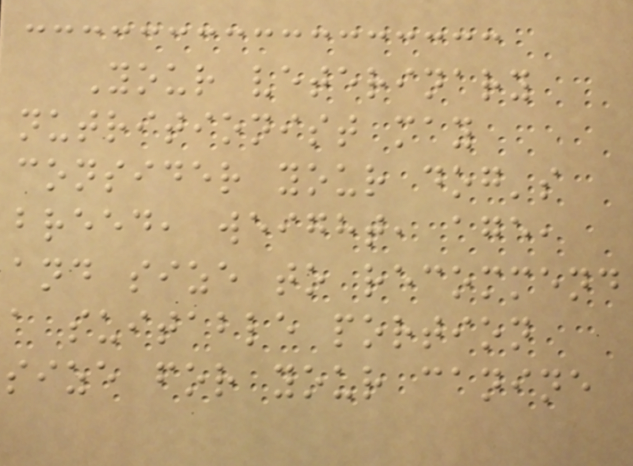Your veterinary
nutritionist may
consider your dog's
breed, weight, age,
and size to recommend
a suitable portion
size for your canine
